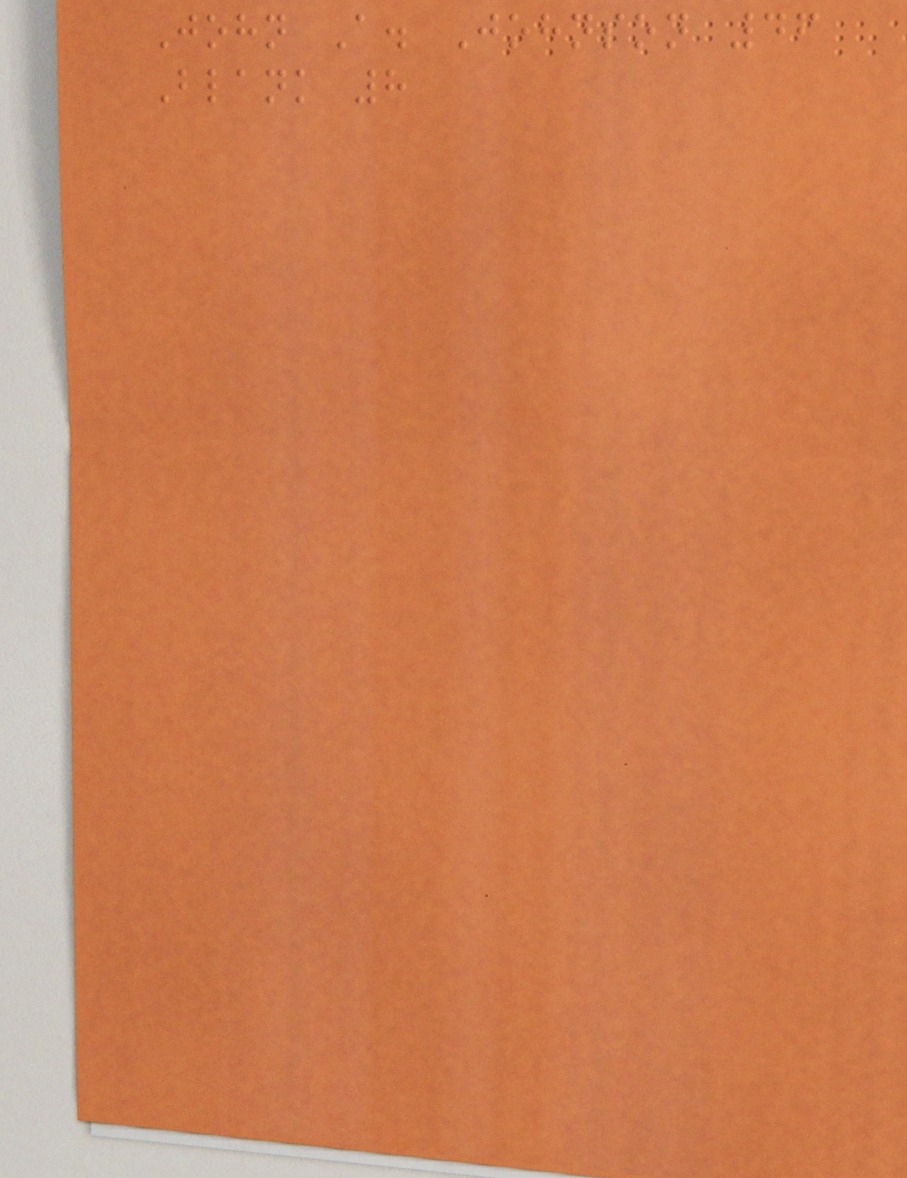John A. Johnson 46
Blank 8
